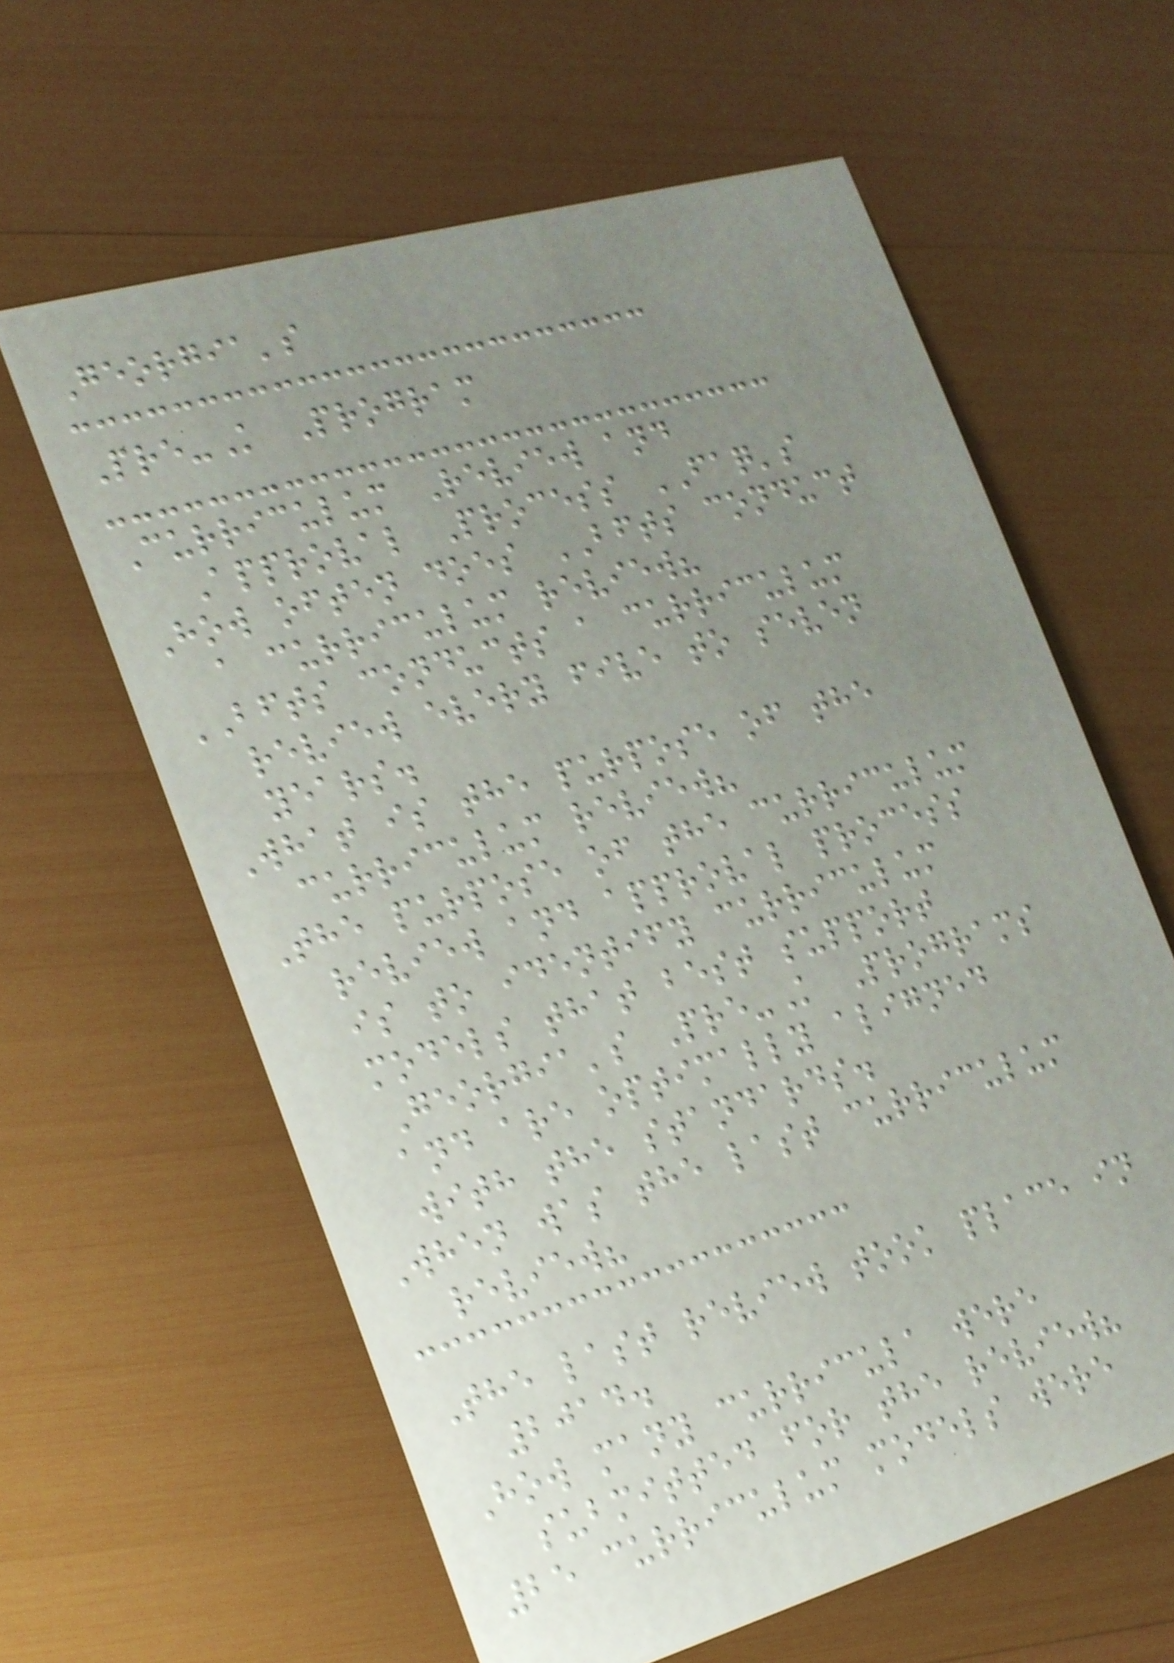Georgia's
Pre-K Program
Curriculum Review and
Approval Process FAQ's
How often does BFTS conduct
a curriculum review?
BFTS conducts a curriculum
review every five to seven
years.
What is the purpose of the
curriculum review?
The purpose of the curriculum
review and approval process
is to identify curriculum
models that best support
Georgia's Pre-K Programs
and are optimally aligned
with the standards.
When was the last curriculum
review?
The last review took place in
2014.
How many curricula were
submitted for the review?
25 curriculum models were
